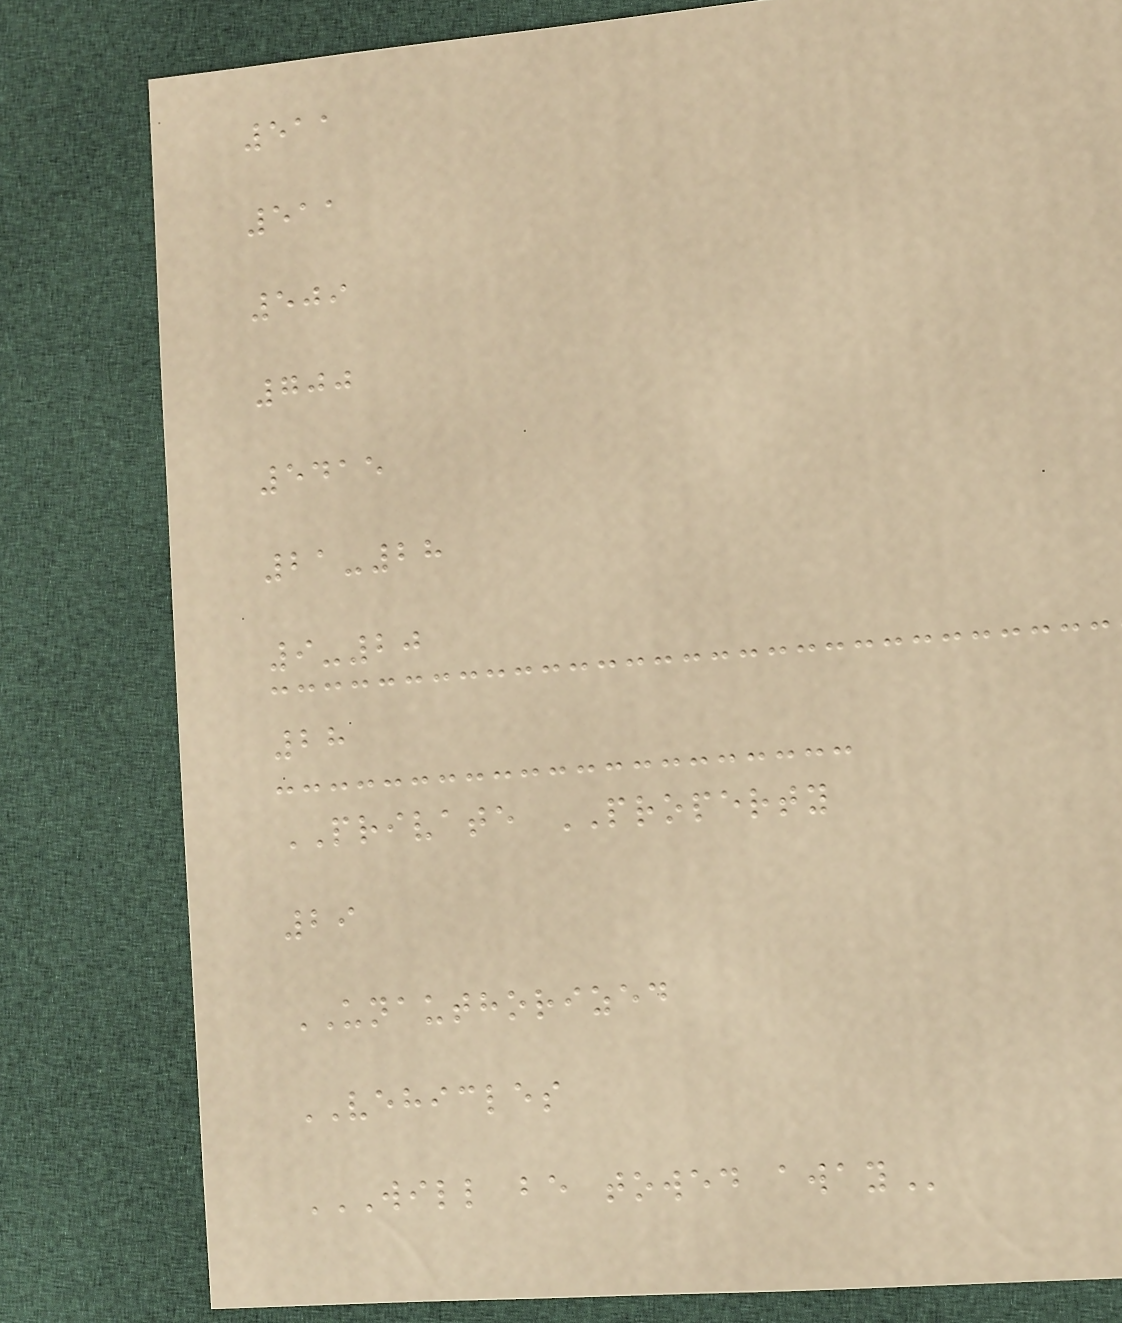511
511
509
700
5415
21-28
9-20
28
PRIVATE PROPERTY
29
UNAUTHORIZED
VEHICLES
WILL BE TOWED AWAY
